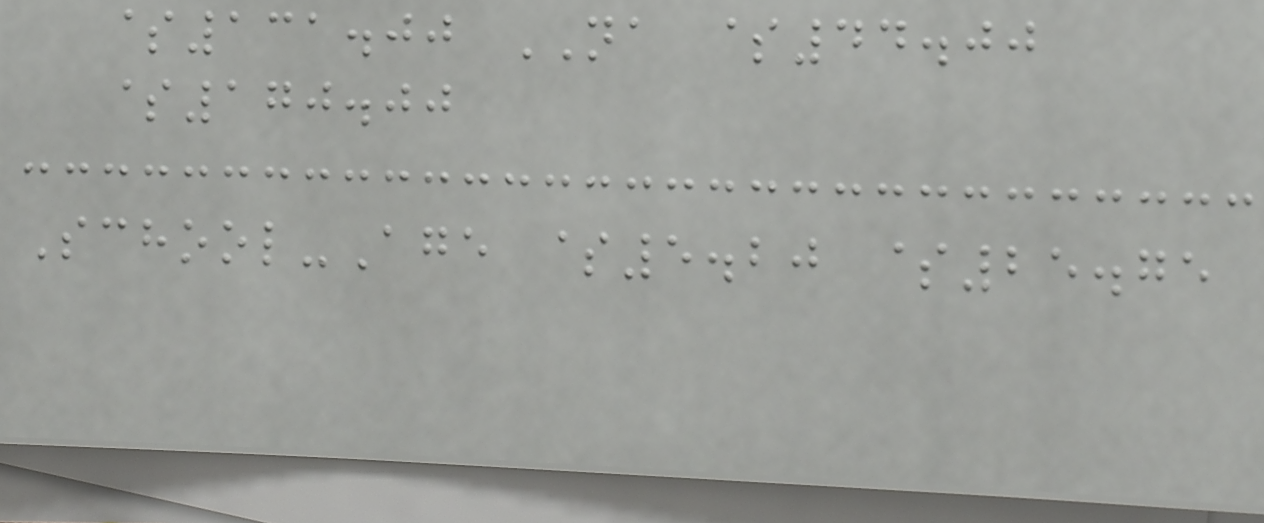$131.00 NA $44.00
$170.00
School-Age $5.20 $25.75
